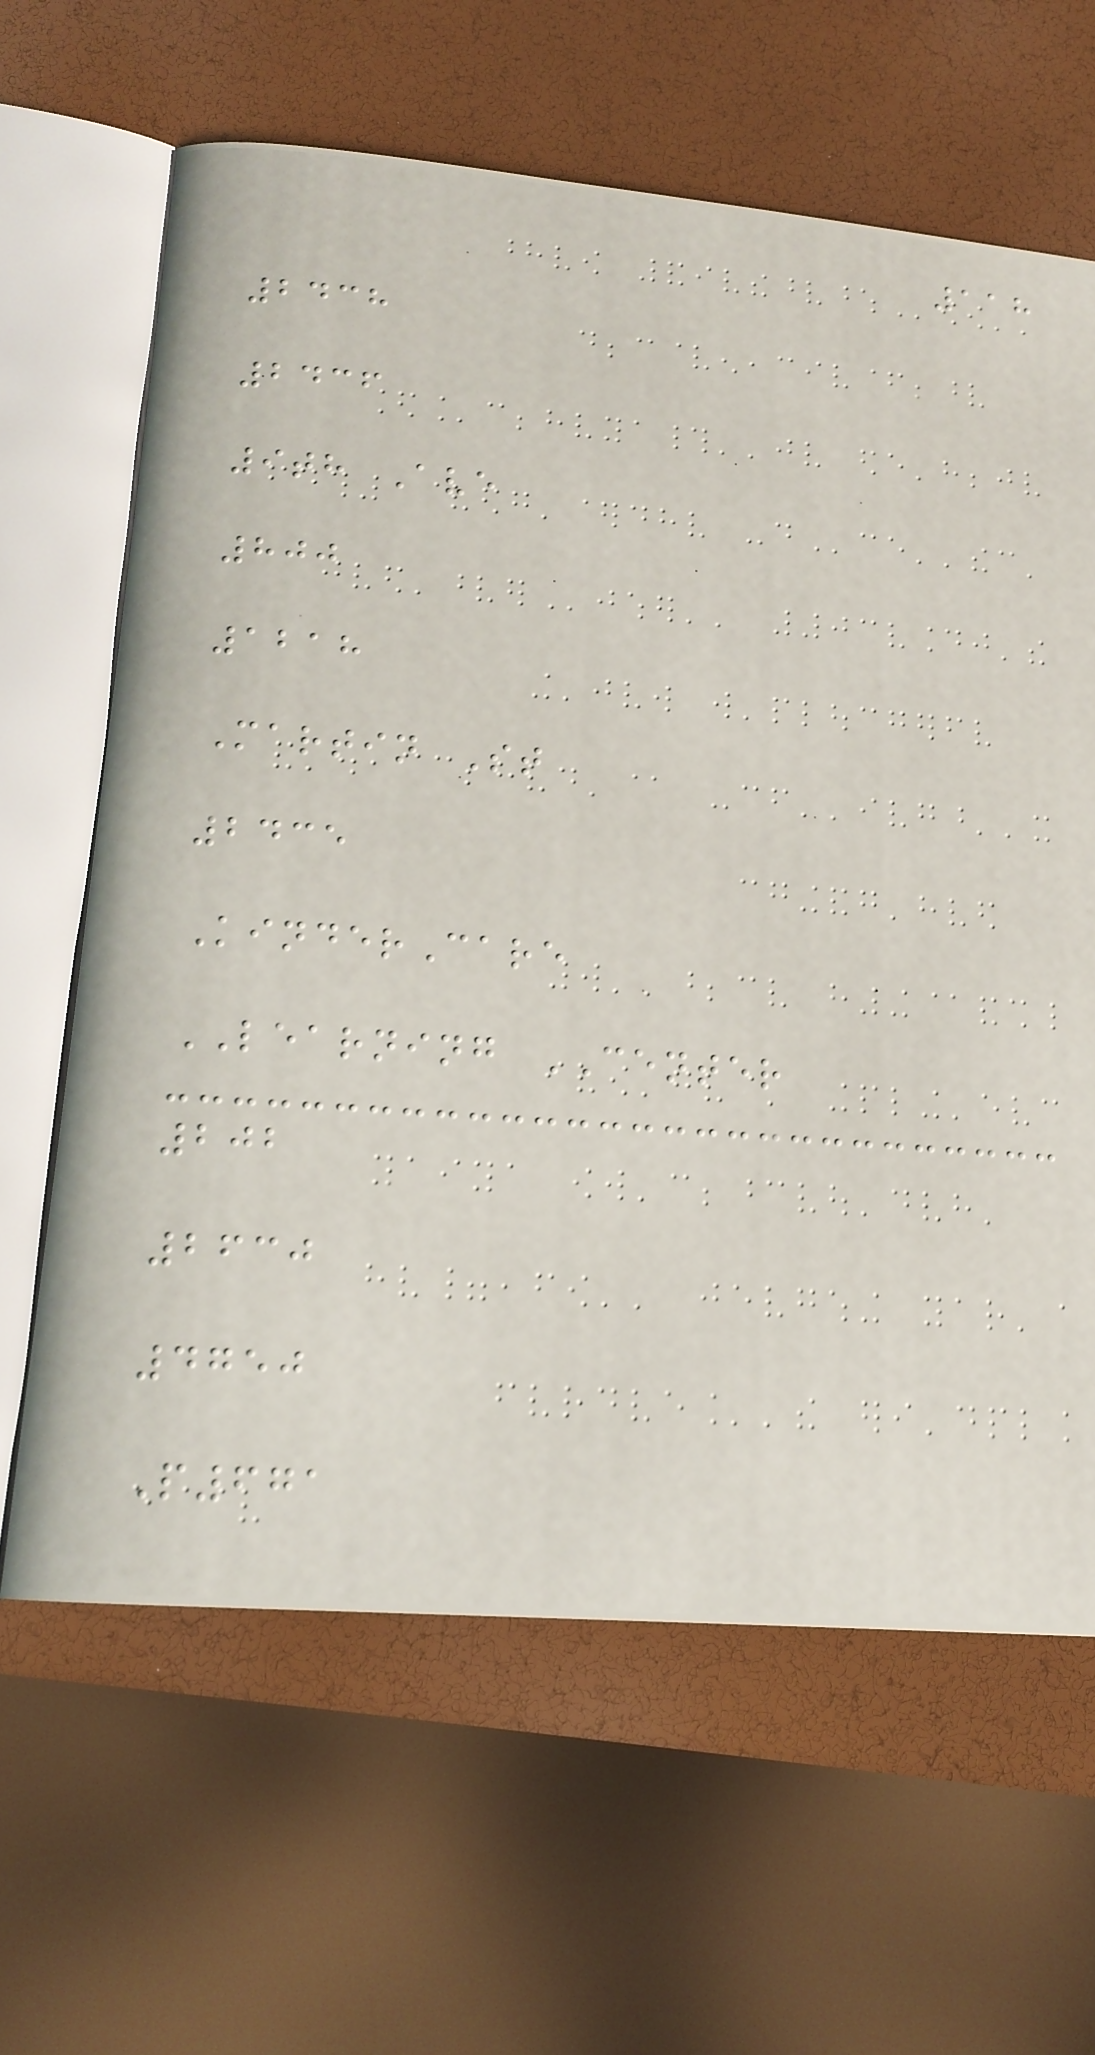118
2438
2436
9th Ave
800
1218
Martin St
2435
KinderCare
LEARNING CENTER
202
2630
4750
P671
